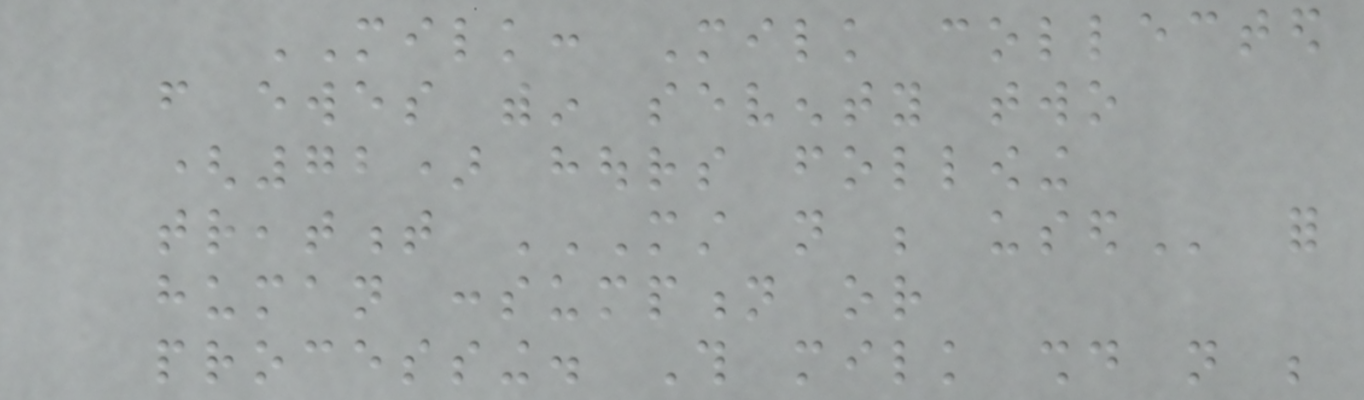MILK: Milk collected
from ewes within seventy two
(72) hours following
treatment MUST NOT BE USED for
human consumption or
processing. This milk should not be
